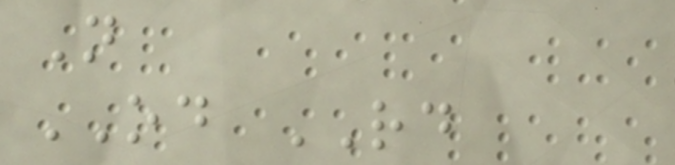N
OD RD
